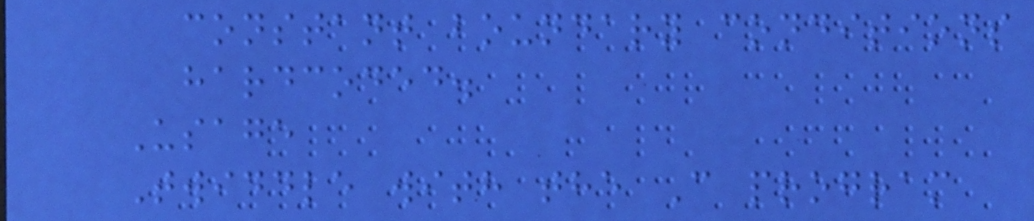constant boundary conditions
hardcoded.
Usage
Twiddle with the C program
